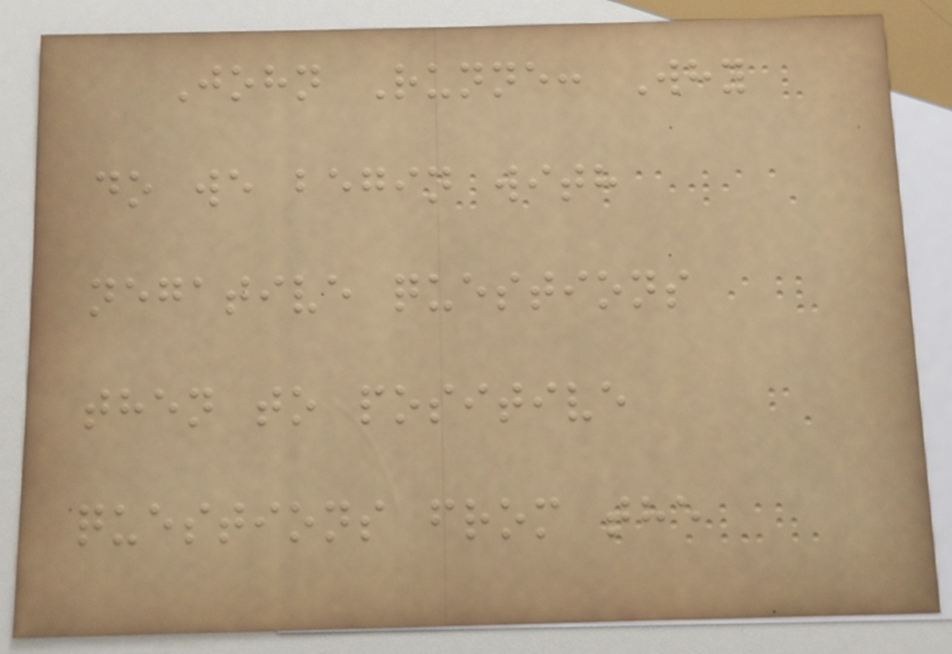John Runne: Why
do we begin with
negative questions
then to positive
questions from the
